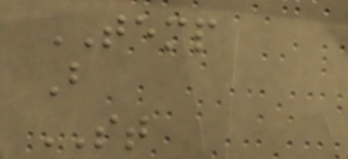TEMP
B
ST
